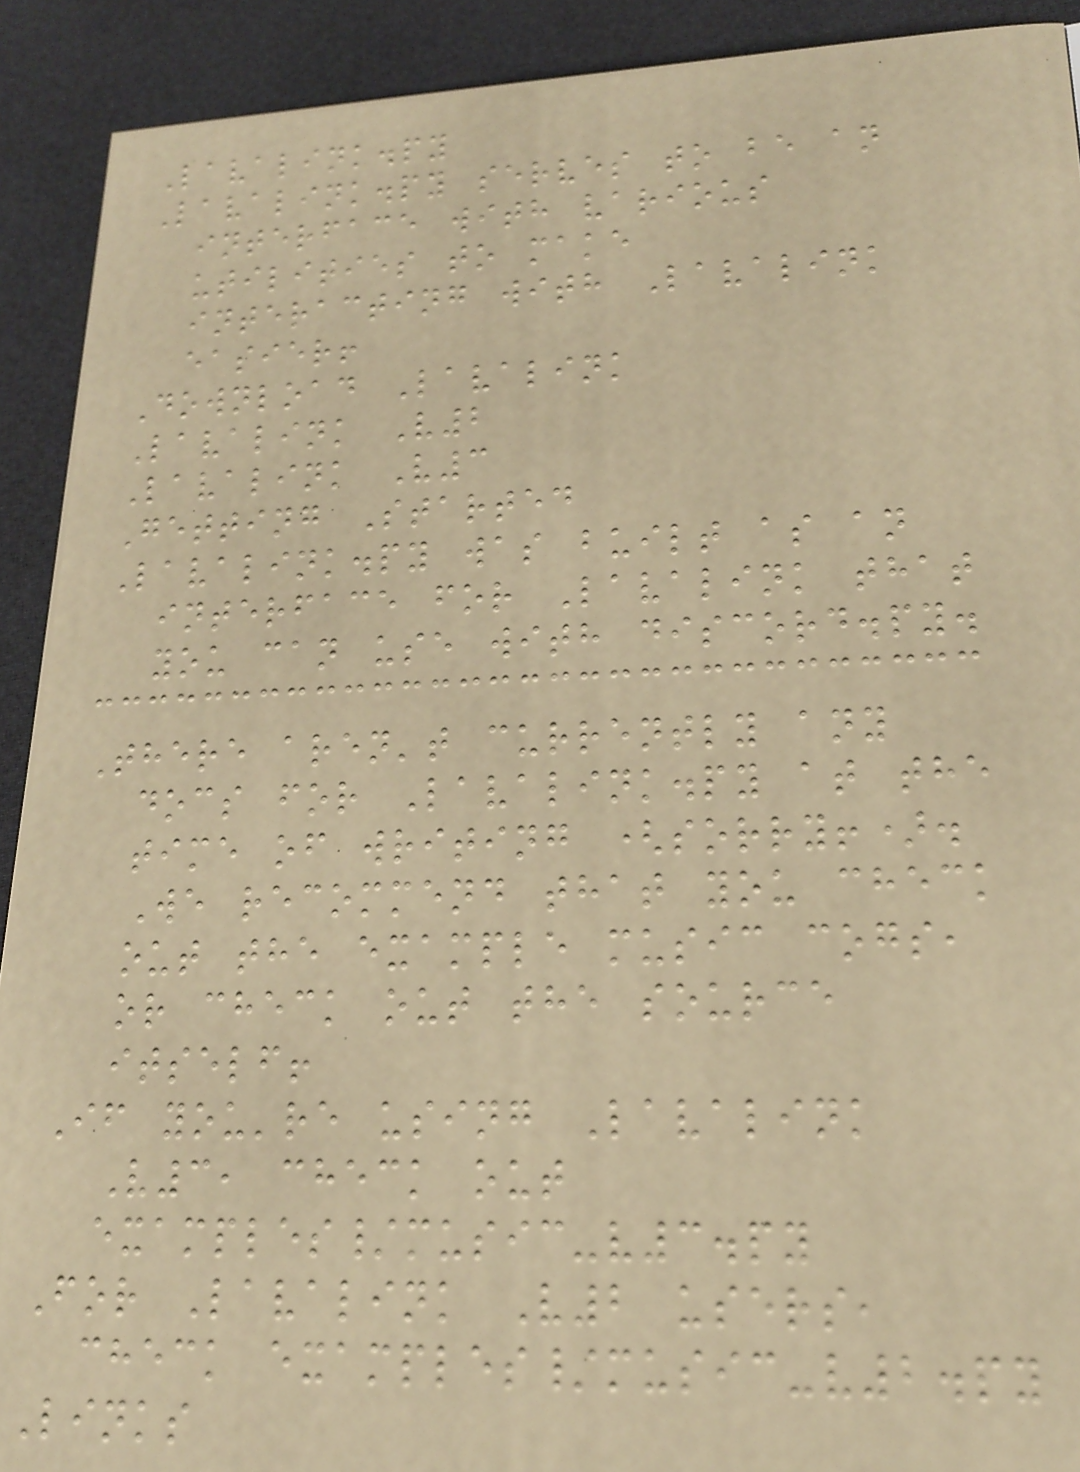Lavalink.py
Lavalink.py serves to be an
interface with various
utilities to make
interacting with Lavalink
easier!
Download Lavalink
Lavalink V2
Lavalink V3
Getting Started
Lavalink.py was built as an
interface for Lavalink that
you can use with discord.py.
There aren't currently any
docs for Lavalink.py at the
time of writing (sorry!).
We recommend that you check
out the example music cogs,
or check out the source
itself!
If you're using Lavalink
V3, check out
examples/music-v3.py
For Lavalink V2 users,
check examples/music-v2.py
Links
